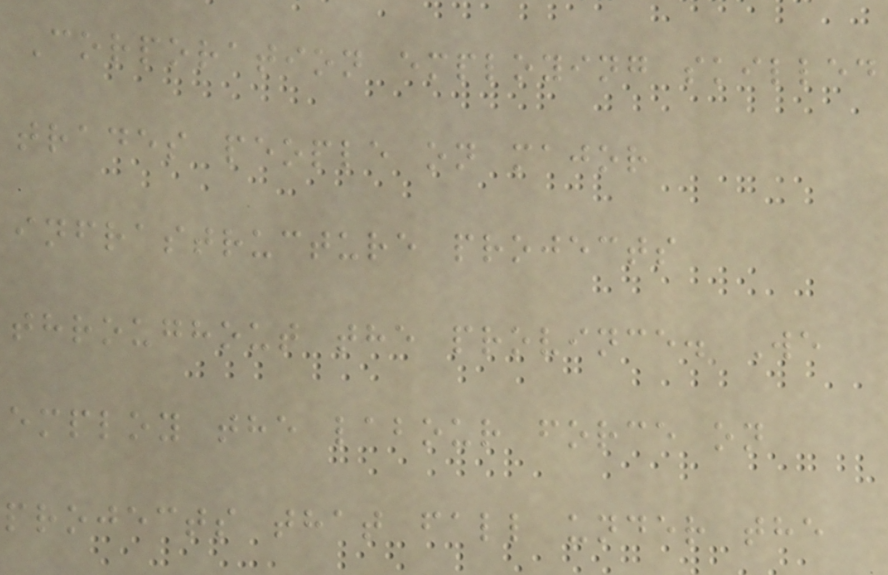Corporation employing skilled
trades people on major
infrastructure projects
throughout the province. We
employ the labour force on
projects that fall under the
